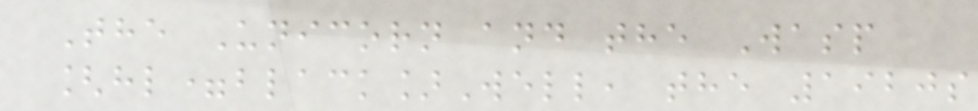The Unicorn and the Wasp
[hl=black]Well, the 1920s
